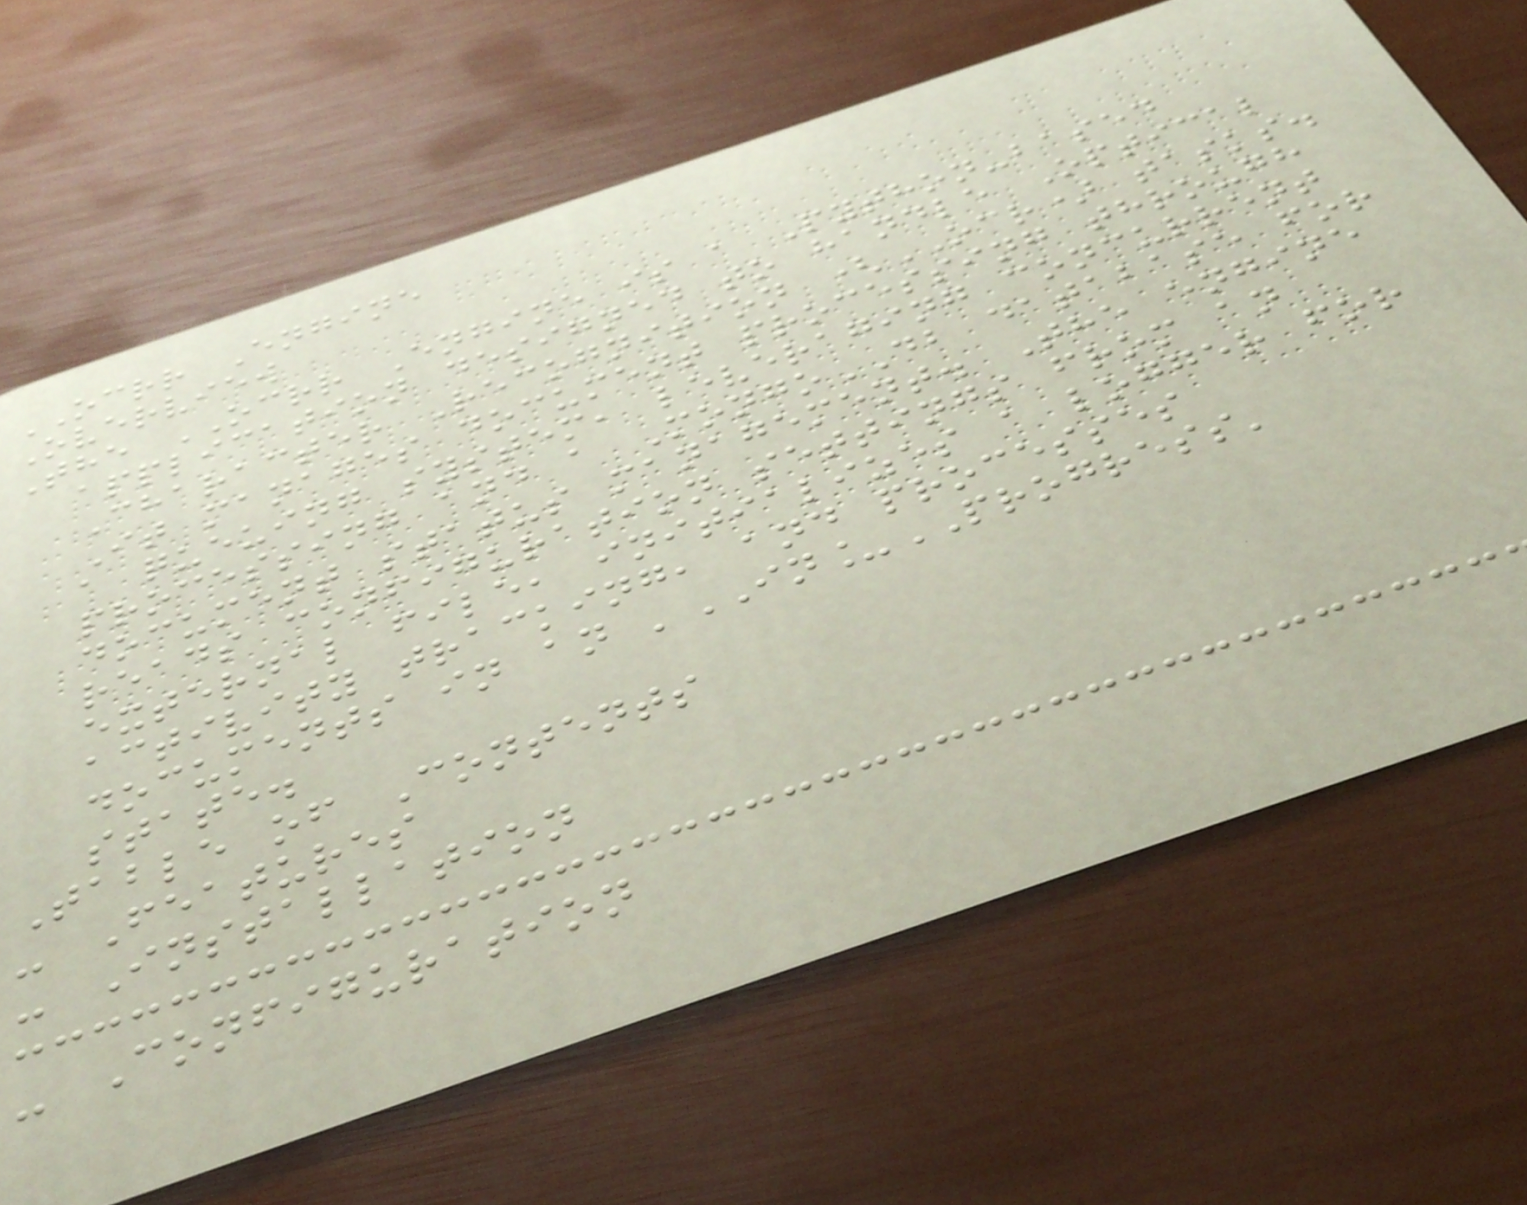OCRR Engine
Overview
The OCRR Engine is a Python-based
application designed to handle Optical
Character Recognition (OCR) tasks.
It manages document processing through
a queuing system, leveraging concurrent
processing and a MongoDB database for
document status management. The engine
reads configuration settings from an
external file, initializes a logger for
activity tracking, and processes
documents in an 'IN_PROGRESS'
state.
Table of Contents
- Features
- Installation
- Configuration
